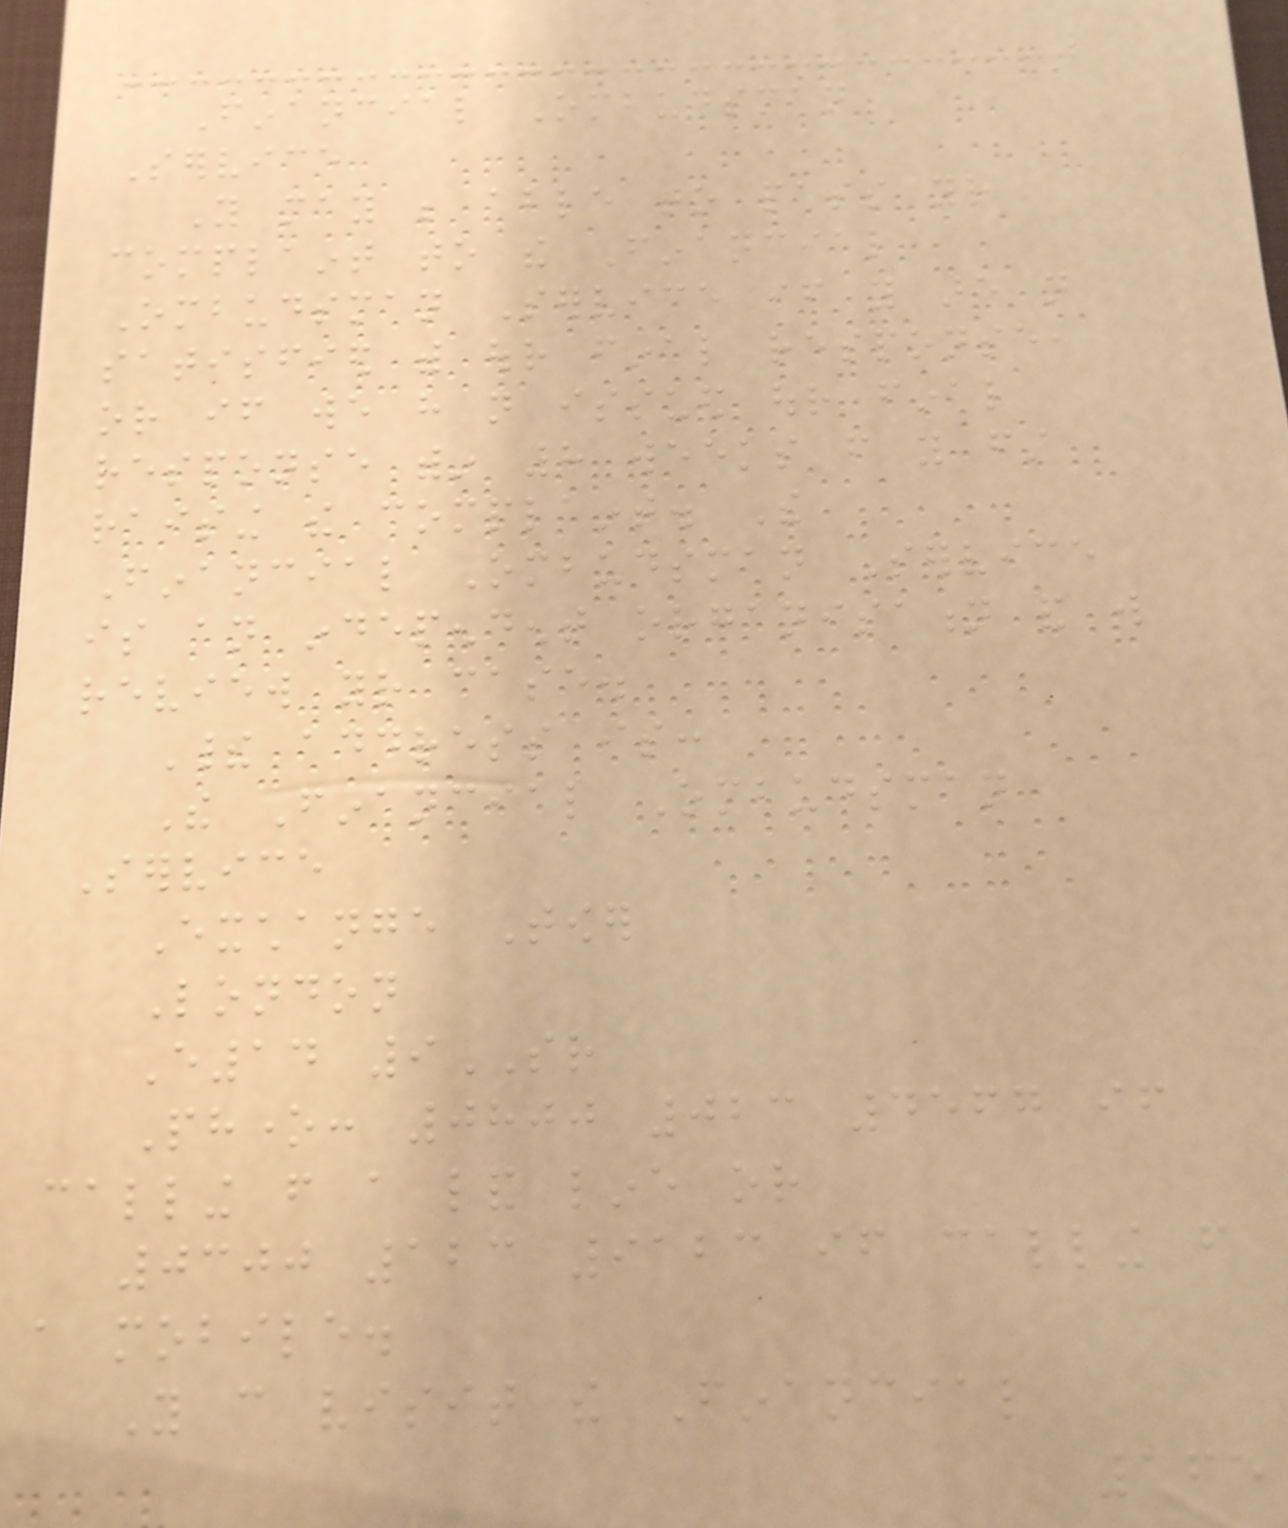Financial Ombudsman
Service
You may be able to pass your
complaint to the Financial
Ombudsman Service if you are not
satisfied with our final response,
or if we have not issued our final
response within 8 weeks from you first
raising the complaint. The
Financial Ombudsman Service
is an independent organisation and will
review your case.
Their address is:
The Financial Ombudsman
Service
Exchange Tower
London
E14 9SR
Phone: 0800 023 4567 if
calling from a land line or
0300 123 9123 if calling from
a mobile.
You can visit the Financial
165
